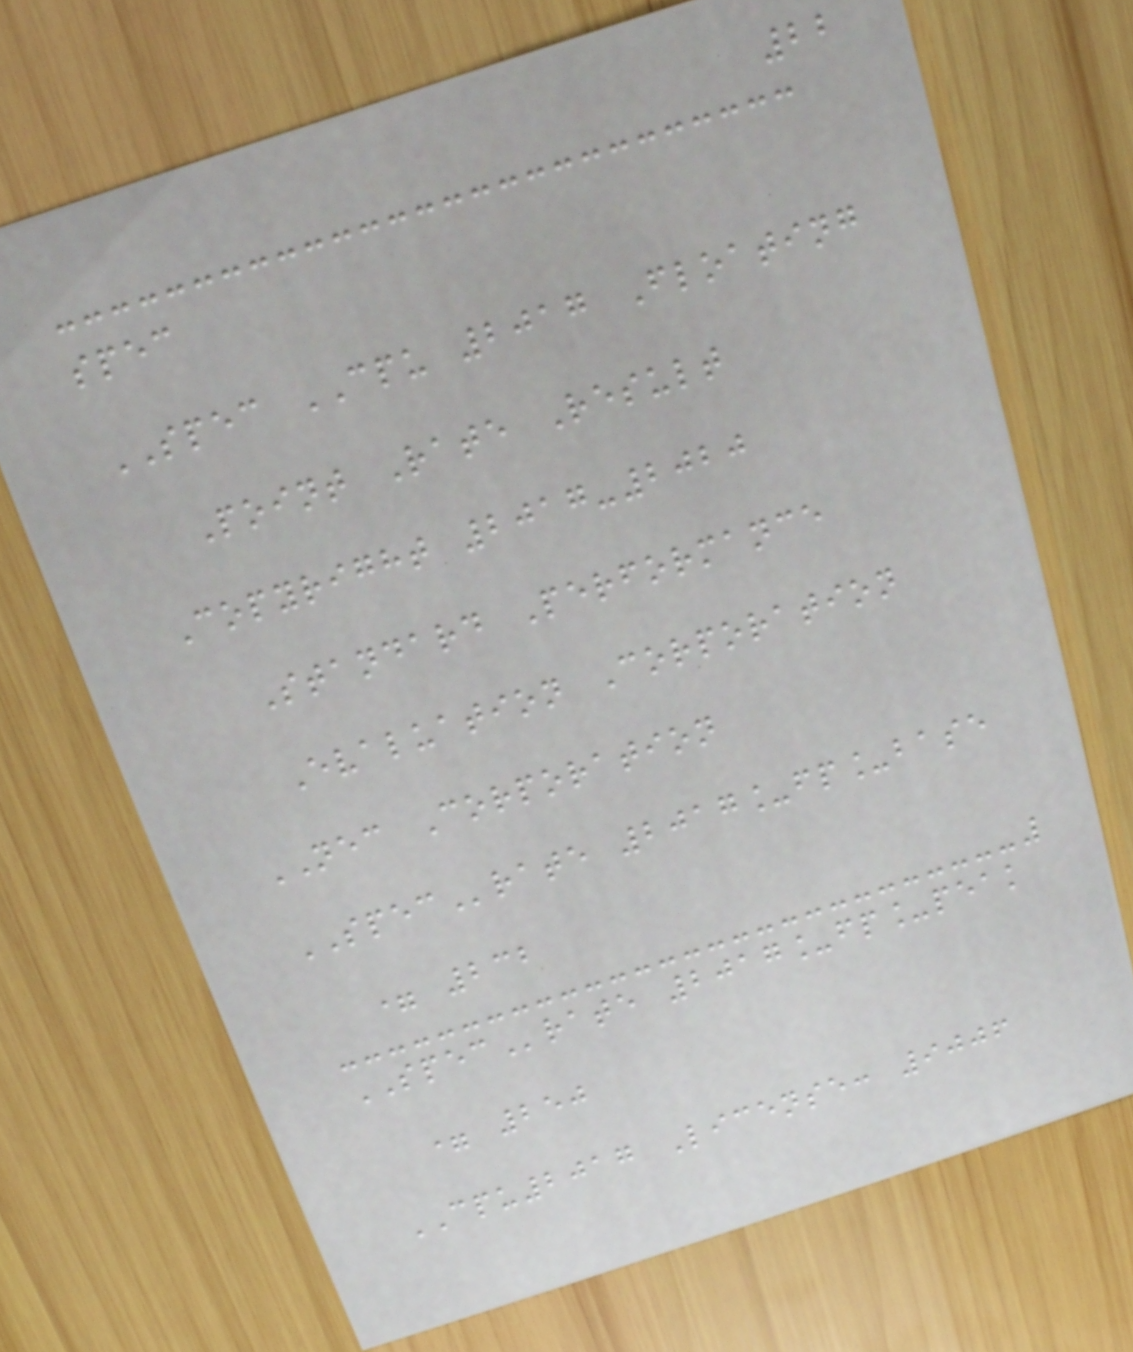22
spec
SPEC CPU 2017 Floating
Point Rate Result
Copyright 2017-2020
Standard Performance
Evaluation Corporation
NEC Corporation
SPECrate 2017_fp_base
= 232
SPECrate 2017_fp_peak
= 250
CPU2017 License: 9006
